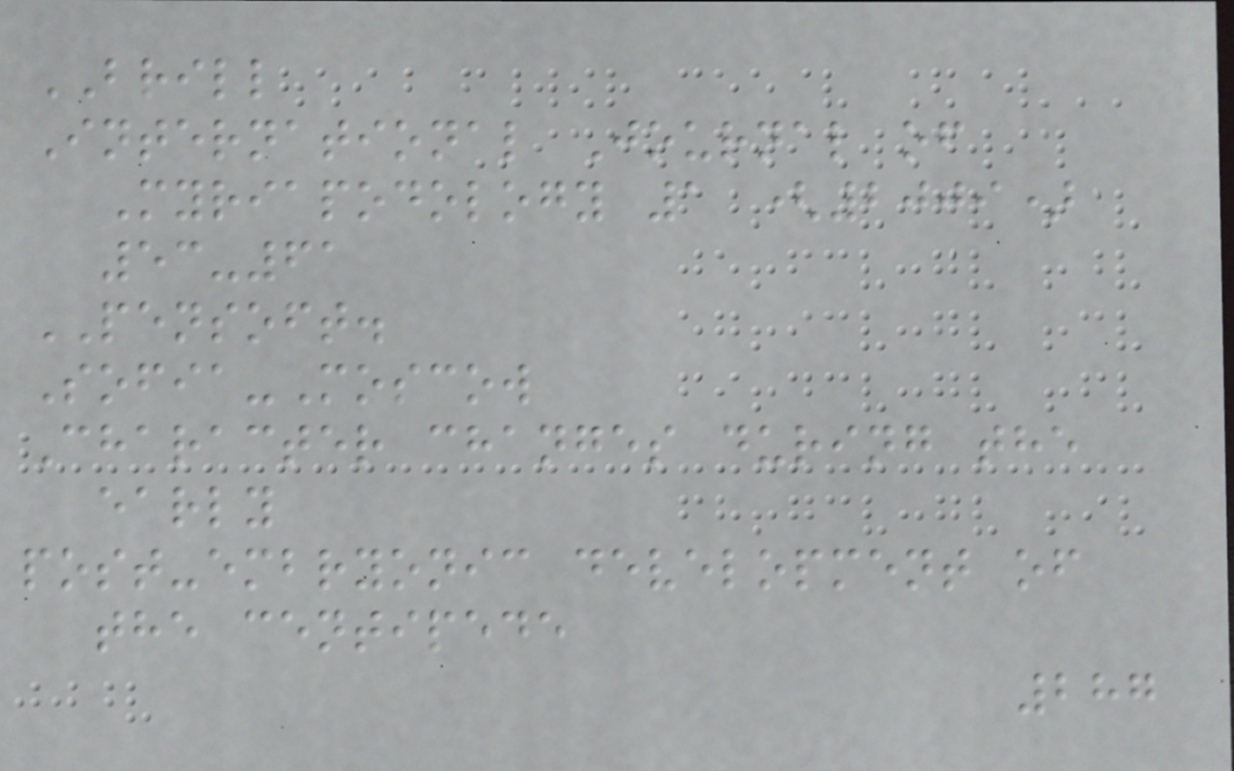BRILL
International Journal of
Myriapodology 1 (2009)
53-61
PENSOFT.
Sofia-Moscow
Character changes during the
early
post-embryonic development of
the centipede
287
